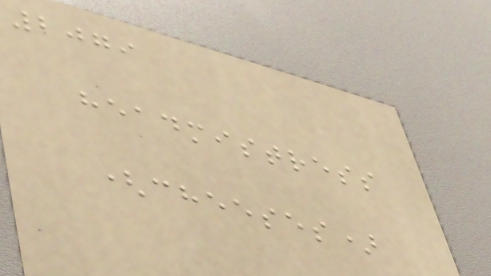2079
headmistress
(cheeses)
